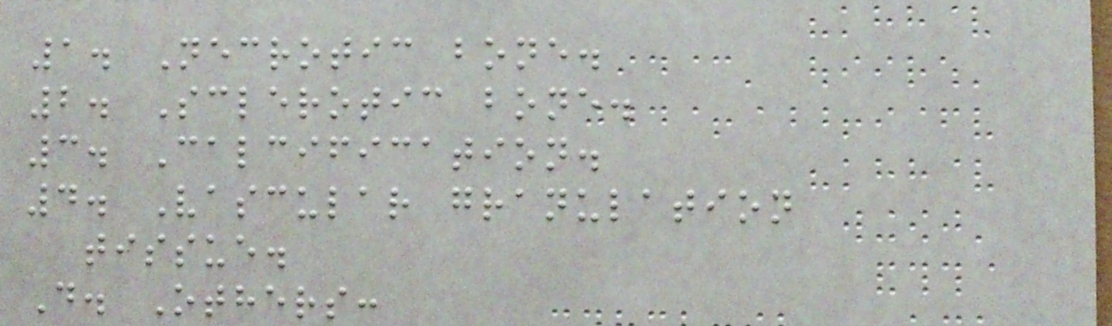1. Necrotic bone.
2. Sclerotic bone.
3. Calcification.
4. Vascular granulation
tissue.
D. Others:
